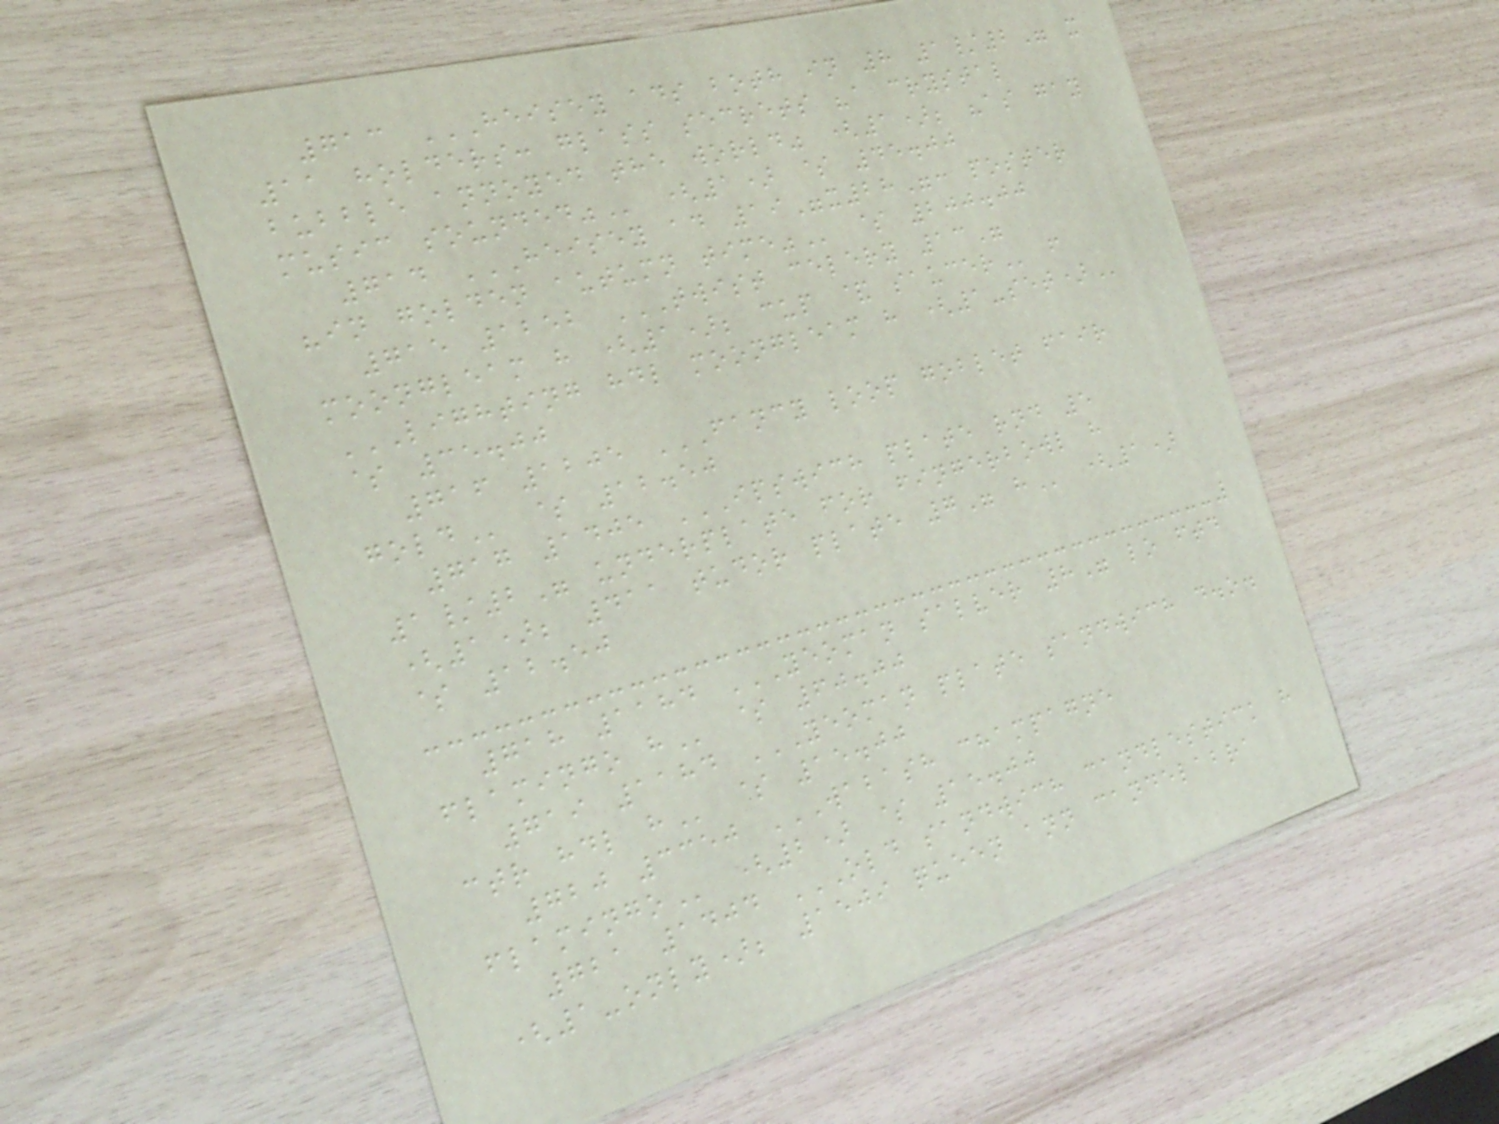713 HEISEY ADS BOTH IN 8 1/2" X
11 HOLDERS: GLASS SECRETS "A CRYSTAL
BUBBLE ANNOYED THE WORLD" (1); "AS GAY
MUSIC SOUNDED" (1) $ 45.00
714 HEISEY AD 19"X28": POSTER
"IN GOLDEN AUTUMN TIME" $ 200.00
715 1252 TWIST CELERY 13"
MOONGLEAM H (1); CUP & SAUCER f
LIGHTING HDL MOONGLEAM H (1-SET)
$ 35.00
716 1205 FANCY LOOP GOBLET FAIR
GOLD $ 12.50
717 1405 IPSWICH PLATE RND 5
1/2" UNDERPLATE FOR FINGERBOWL H
(1); 411 TUDOR PLATE 7" H (1)
$ 12.50
718 1184 YEOMAN SALVER 8" LO FTD
FLAMINGO H $ 60.00
719 1184 YEOMAN PLATE SANDWICH D.O.
CTR HDL H $ 15.00
720 3350 WABASH CHAMPAGNE
FLAMINGO (2) $ 15.00
721 1404 OLD SANDWICH CANDLESTICK H
(1-ONLY); 1509 QUEEN ANN CANDELABRA
